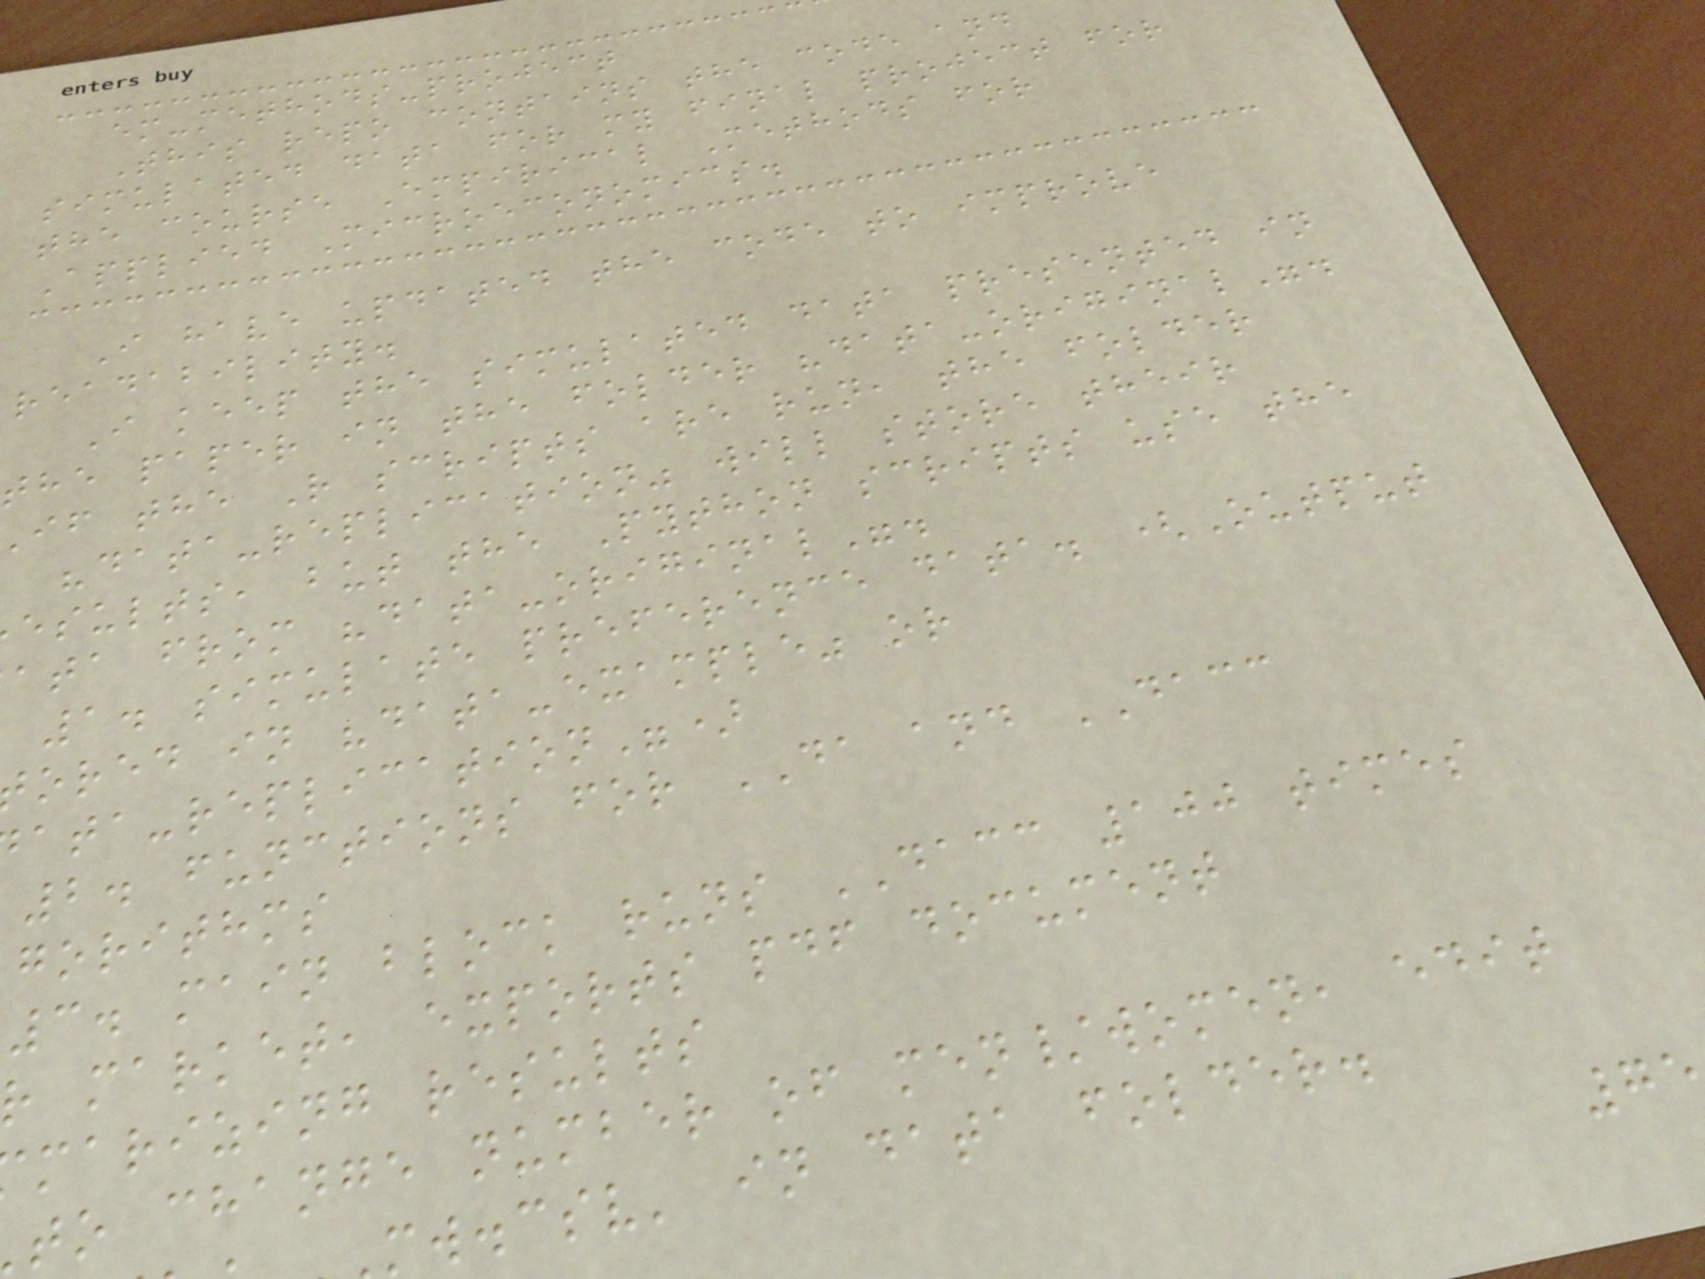em-methods-project
This repo contains the code and
simulated data for my final project for
the course Empirical Methods for
Applied Microeconomics.
I have updated the code to improve
readability.
I keep the simulated data presented in
the paper in the folder "data-original".
if the R scripts are run, the folder
"data-replication" will store their
esults, but the Python scripts use the
ata from "data-original".
1. simulate preference data. (Output
ored in "data-example" or
ata-replication")
2. functions for DA and DACC
gorithms
3. main block runs DACC 100 times
market, exports pdf document
marizing results
to change number of men/women, edit
mw.csv' in data folder.
